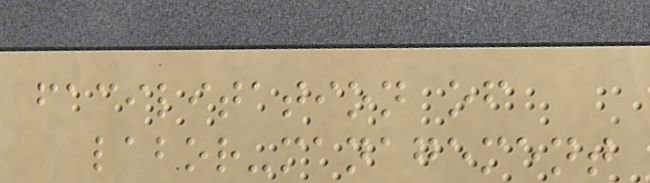facilitation of
labor-management
